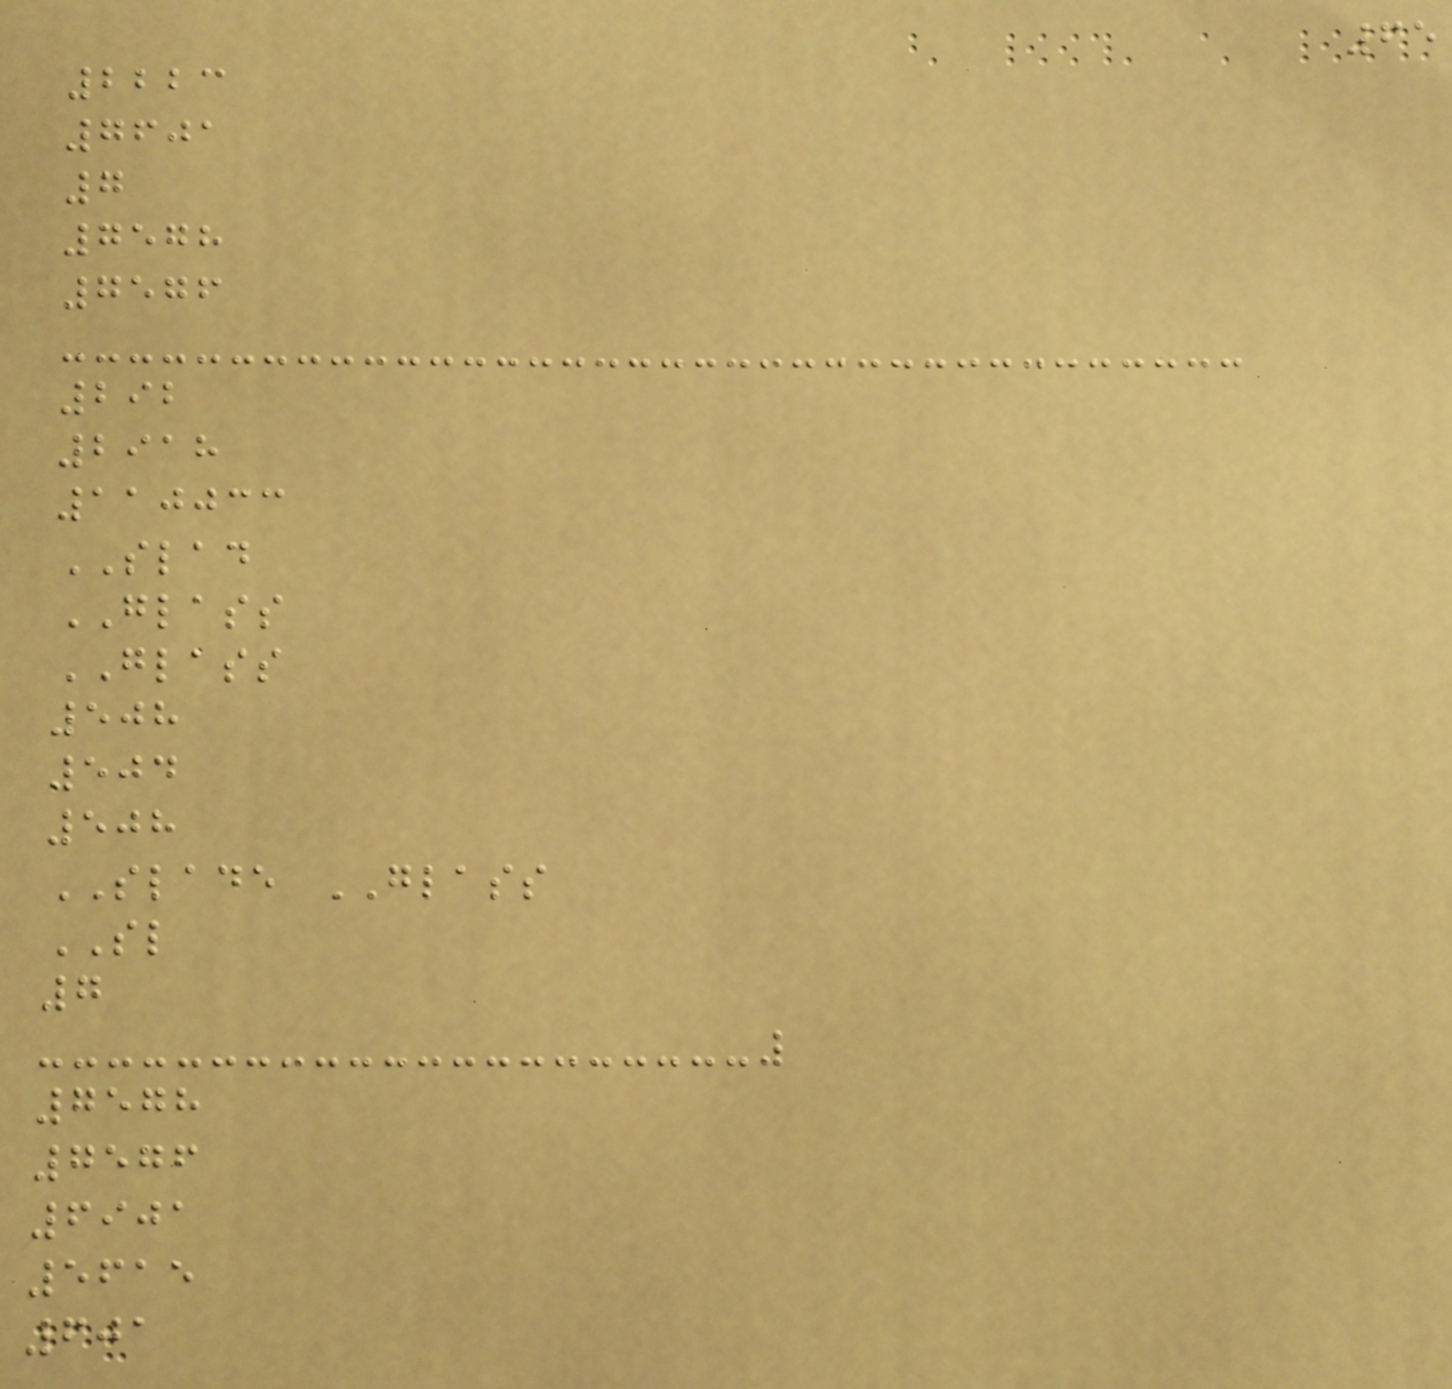65
2223
7601
7
7578
7576
292
2918
110033
SLAD
GLASS
GLASS
508
504
508
SLADE GLASS
SL
7
7578
7576
6901
5615
601
